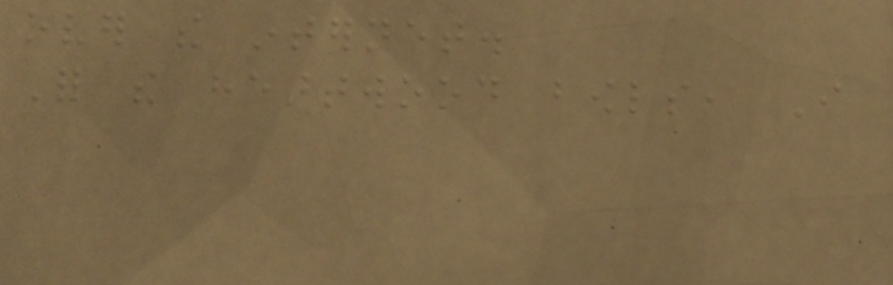over the internet.
For the heartwood bowls, I
